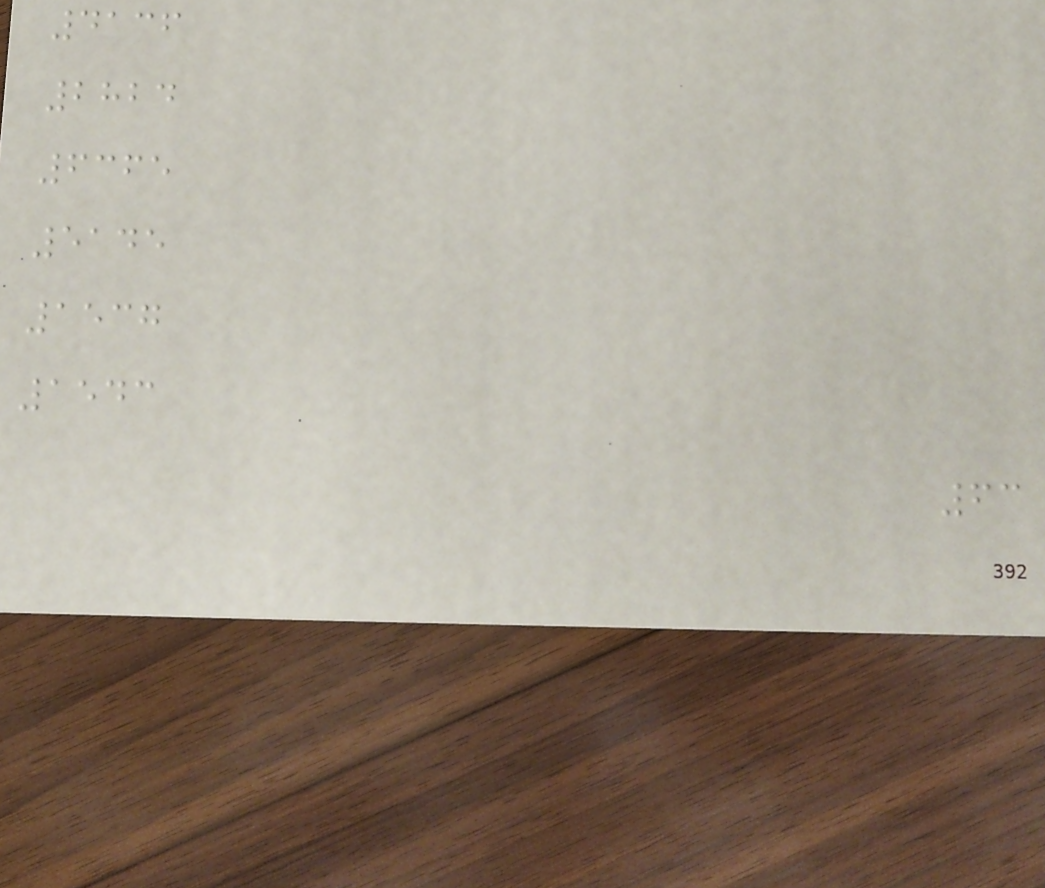4136
2824
6365
5145
1537
1543
63
